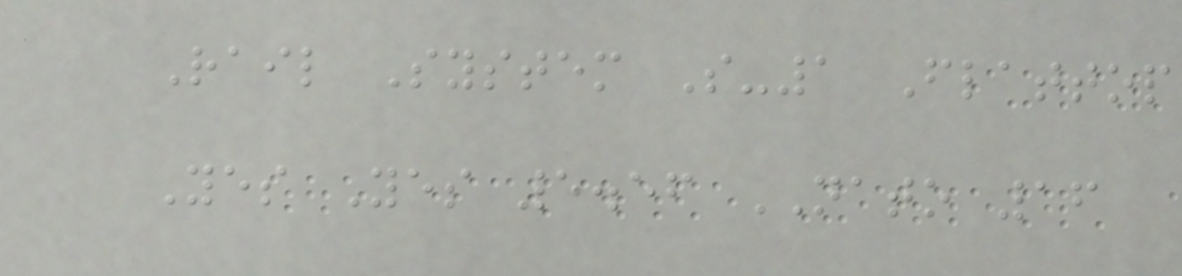Rail System S-1 Flattop
Yes Yes 5.56 NATO 16
